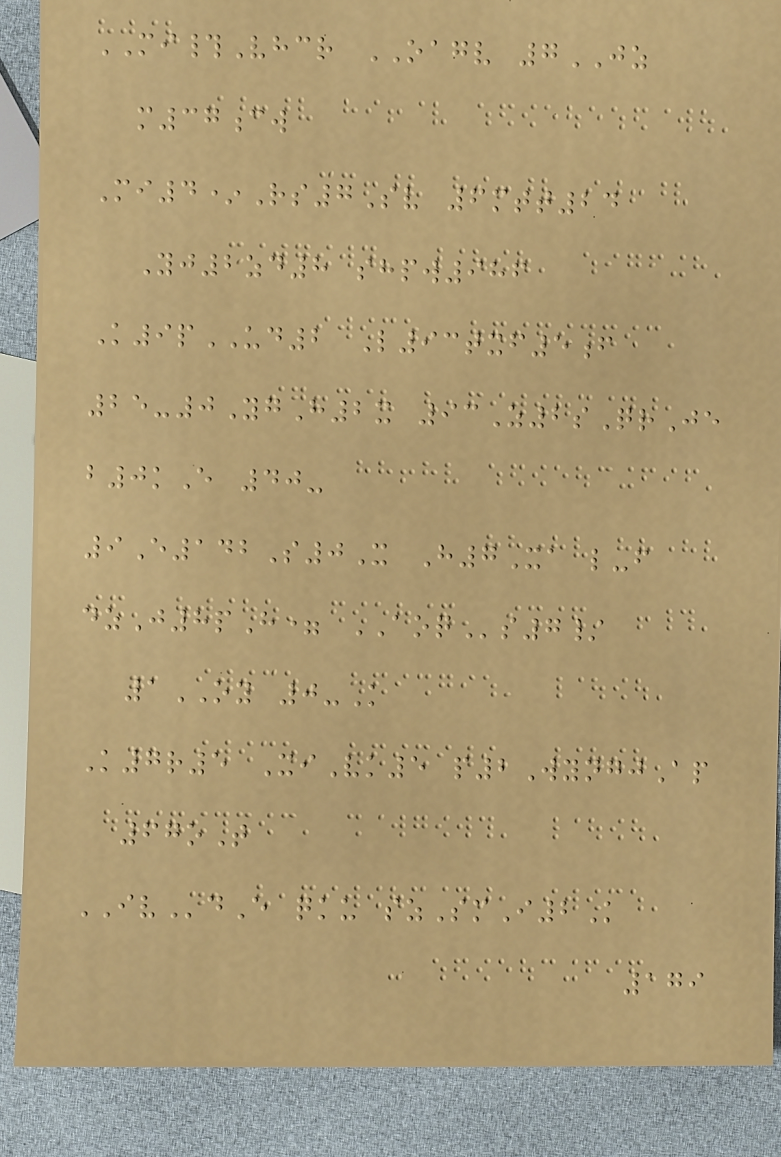MI#Vhcr OAGV 7JZ
m37cw
Mi4*Rs7Sv 6mtt24
Yj2zd8 shpw986
K9pUD2 L93txf5f
25-0YgH2x 93Z2sQrJe
b0kE 40-
9E142S0X H7Xa l-f
dzJ8pH= AOQs7/
1OY 0-K
K7r5 XiVk5 p2WyngjAp
67oT
IVdE qku szSmI2K
179
